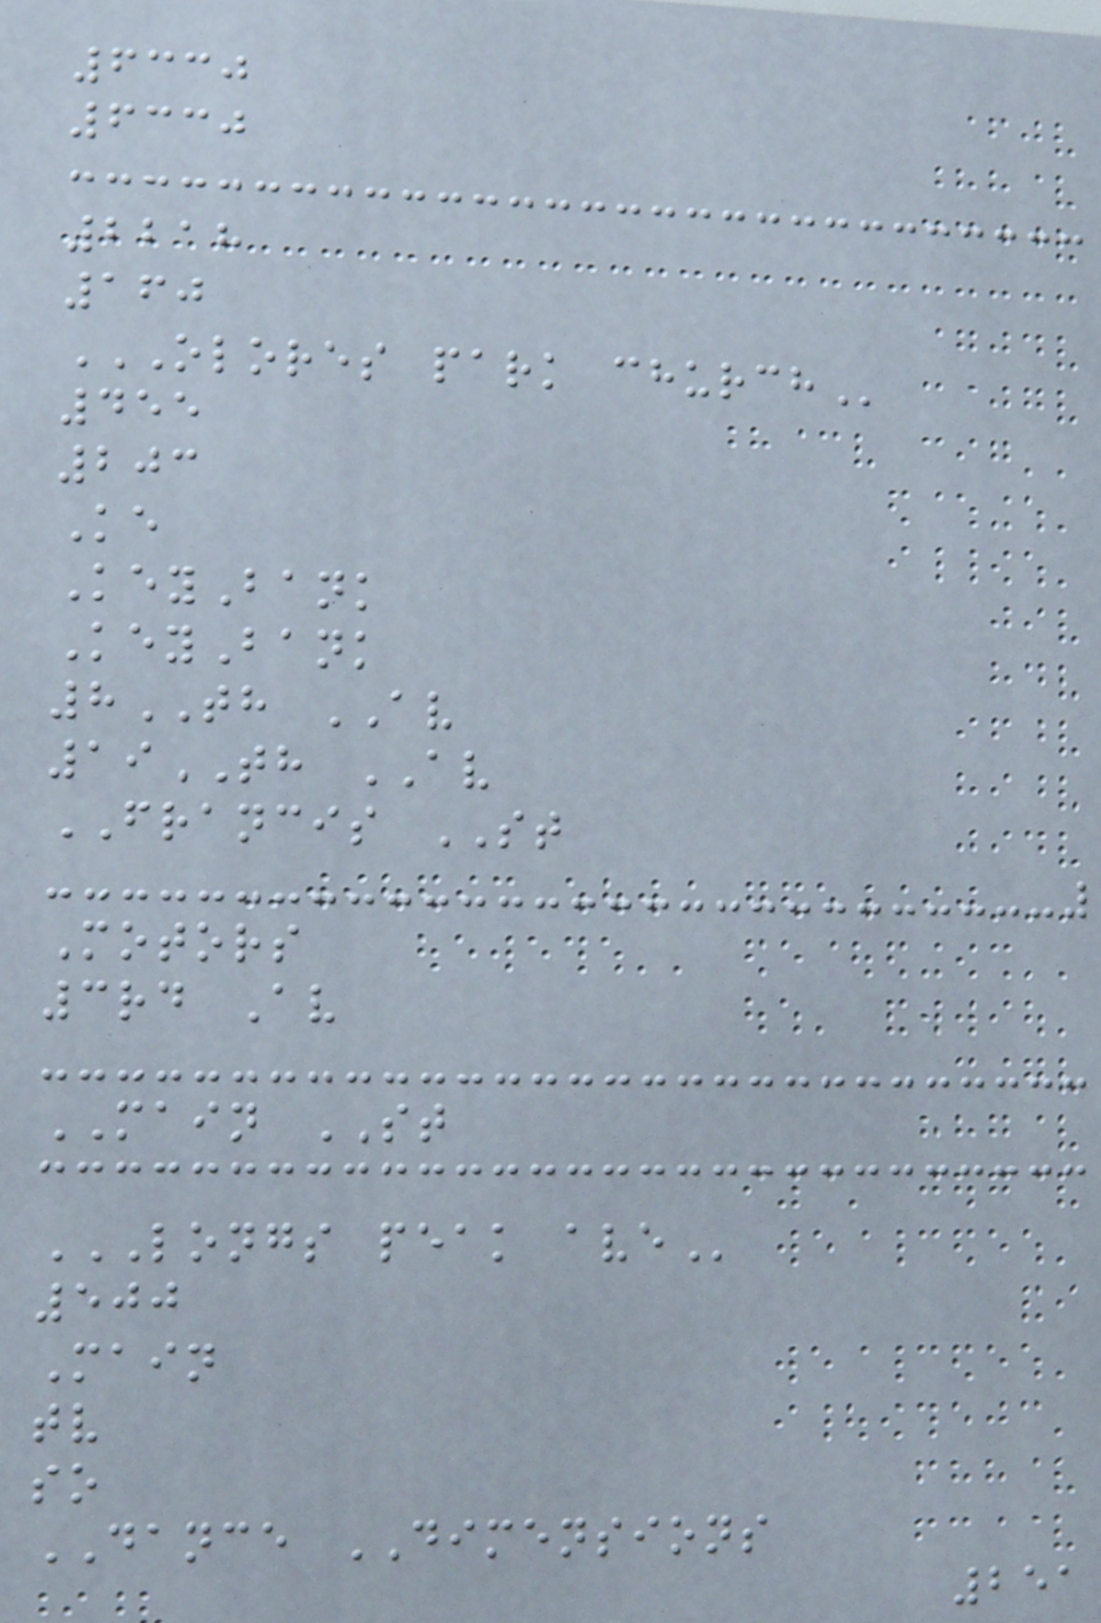6330
6330
2218
160
OLORES PARK CHURCH
455
203
Ke
KeyBank
KeyBank
8TH AV
19TH AV
FRANCIS ST
Motors
3rd Av
MAIN ST
LONGS PEAK AVE
500
Main
tv
so
DANCE DIMENSIONS
251
